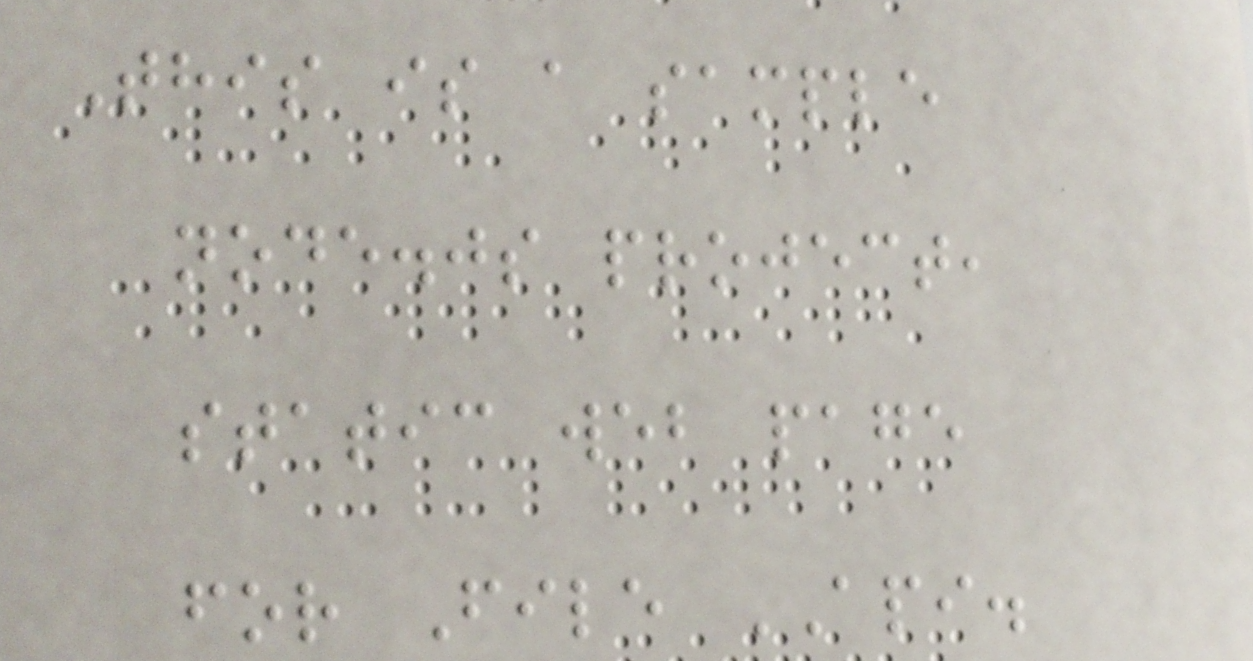This is a sample
node.js project,
static web page
for File API.
